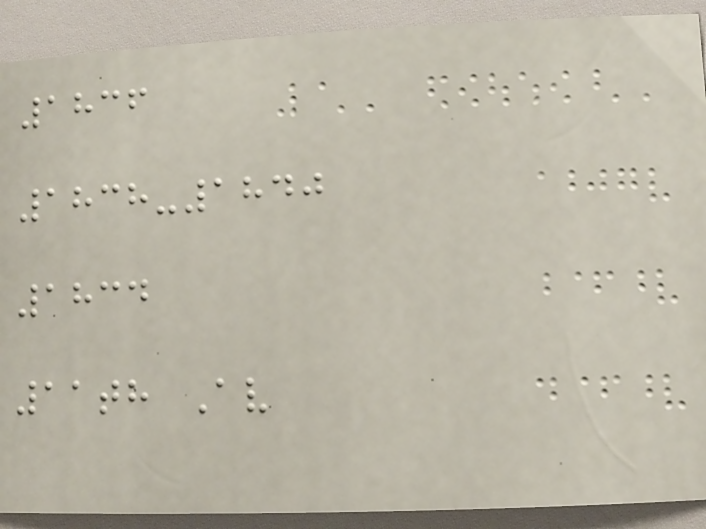1836
1838-1840
1834
11th Av
